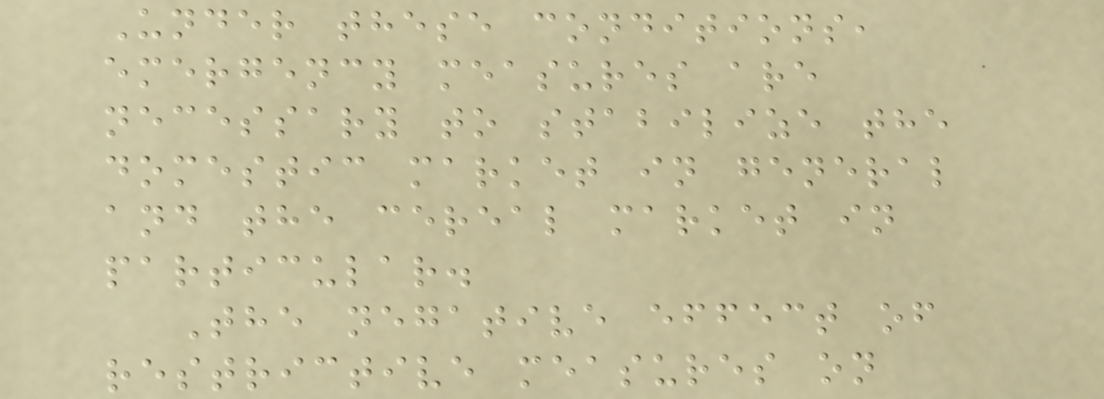Under these conditions,
emergency measures are
necessary to stabilize the
domestic market in general
and the cereal market in
particular.
The negative effect of
restrictive measures on
